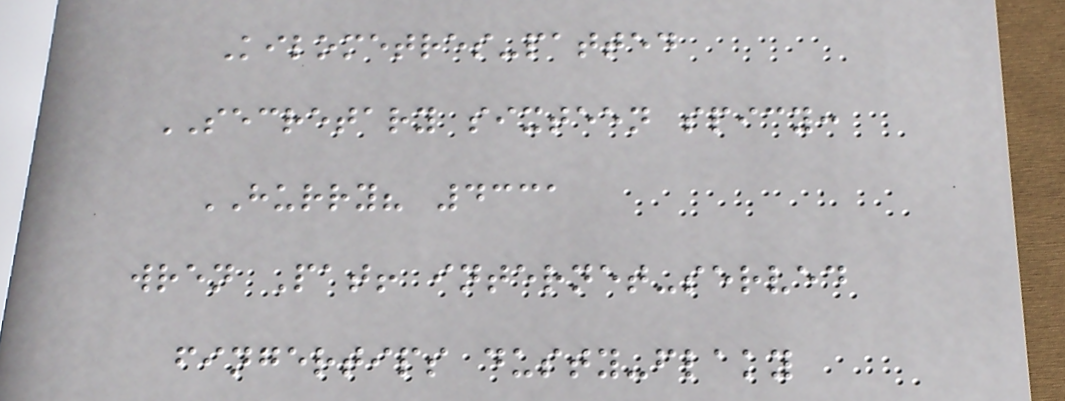Kilometres-patted
SECRETARY sixteen spicy:
HURRY? 4331
wren Pat! internet-served
fingertips dusty-flaky
